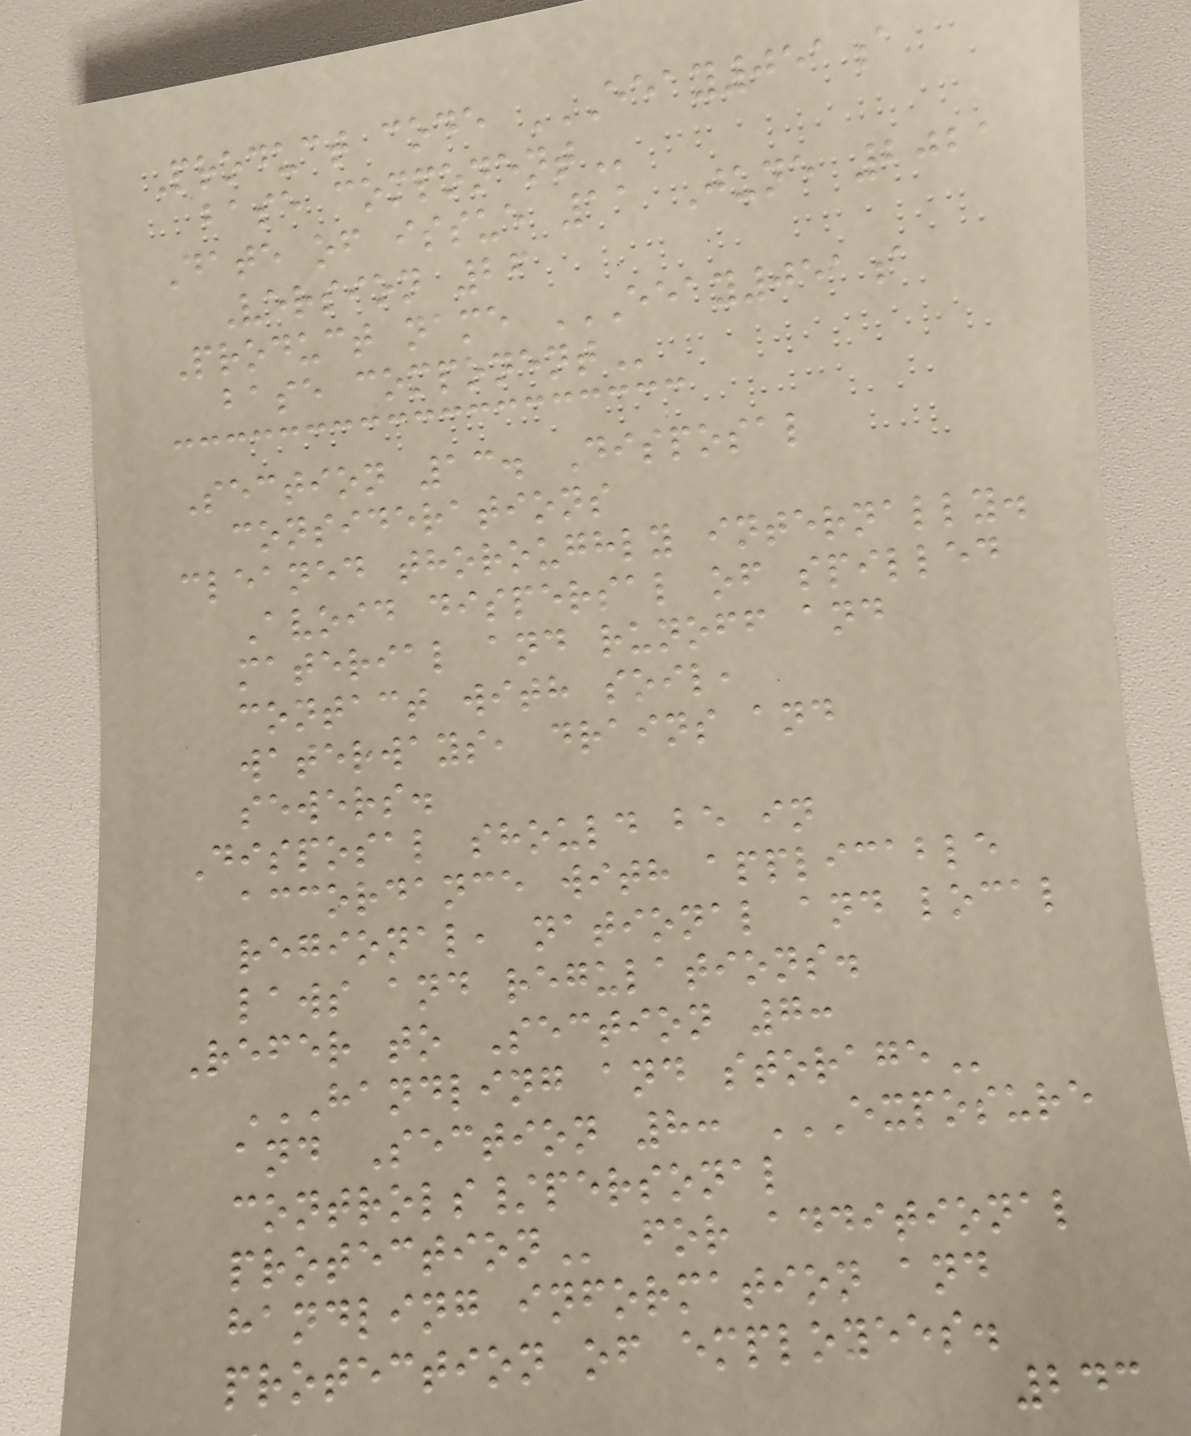Product code EEAY051A
BASE COMPONENT
Date of issue 11 June 2021
Version 26
Product name EEAY051A
BASE COMPONENT
Section 13. Disposal
considerations
cleaned thoroughly internally.
Avoid dispersal of spilled
material and runoff and
contact with soil,
waterways, drains and
sewers.
Disposal should be in
accordance with applicable
regional, national and local
laws and regulations.
Refer to Section 7:
HANDLING AND STORAGE
and Section 8: EXPOSURE
CONTROLS/PERSONAL
PROTECTION for additional
handling information and
protection of employees.
243
